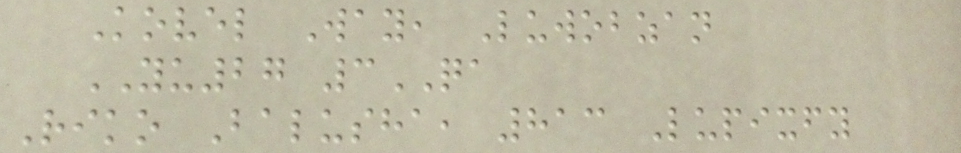Kovel Way, Luwobzan
YU27 3QA
Riko Balusha, 813 Lupixfy
